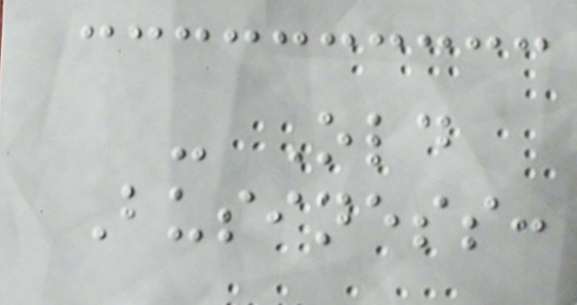- Old
Business:
